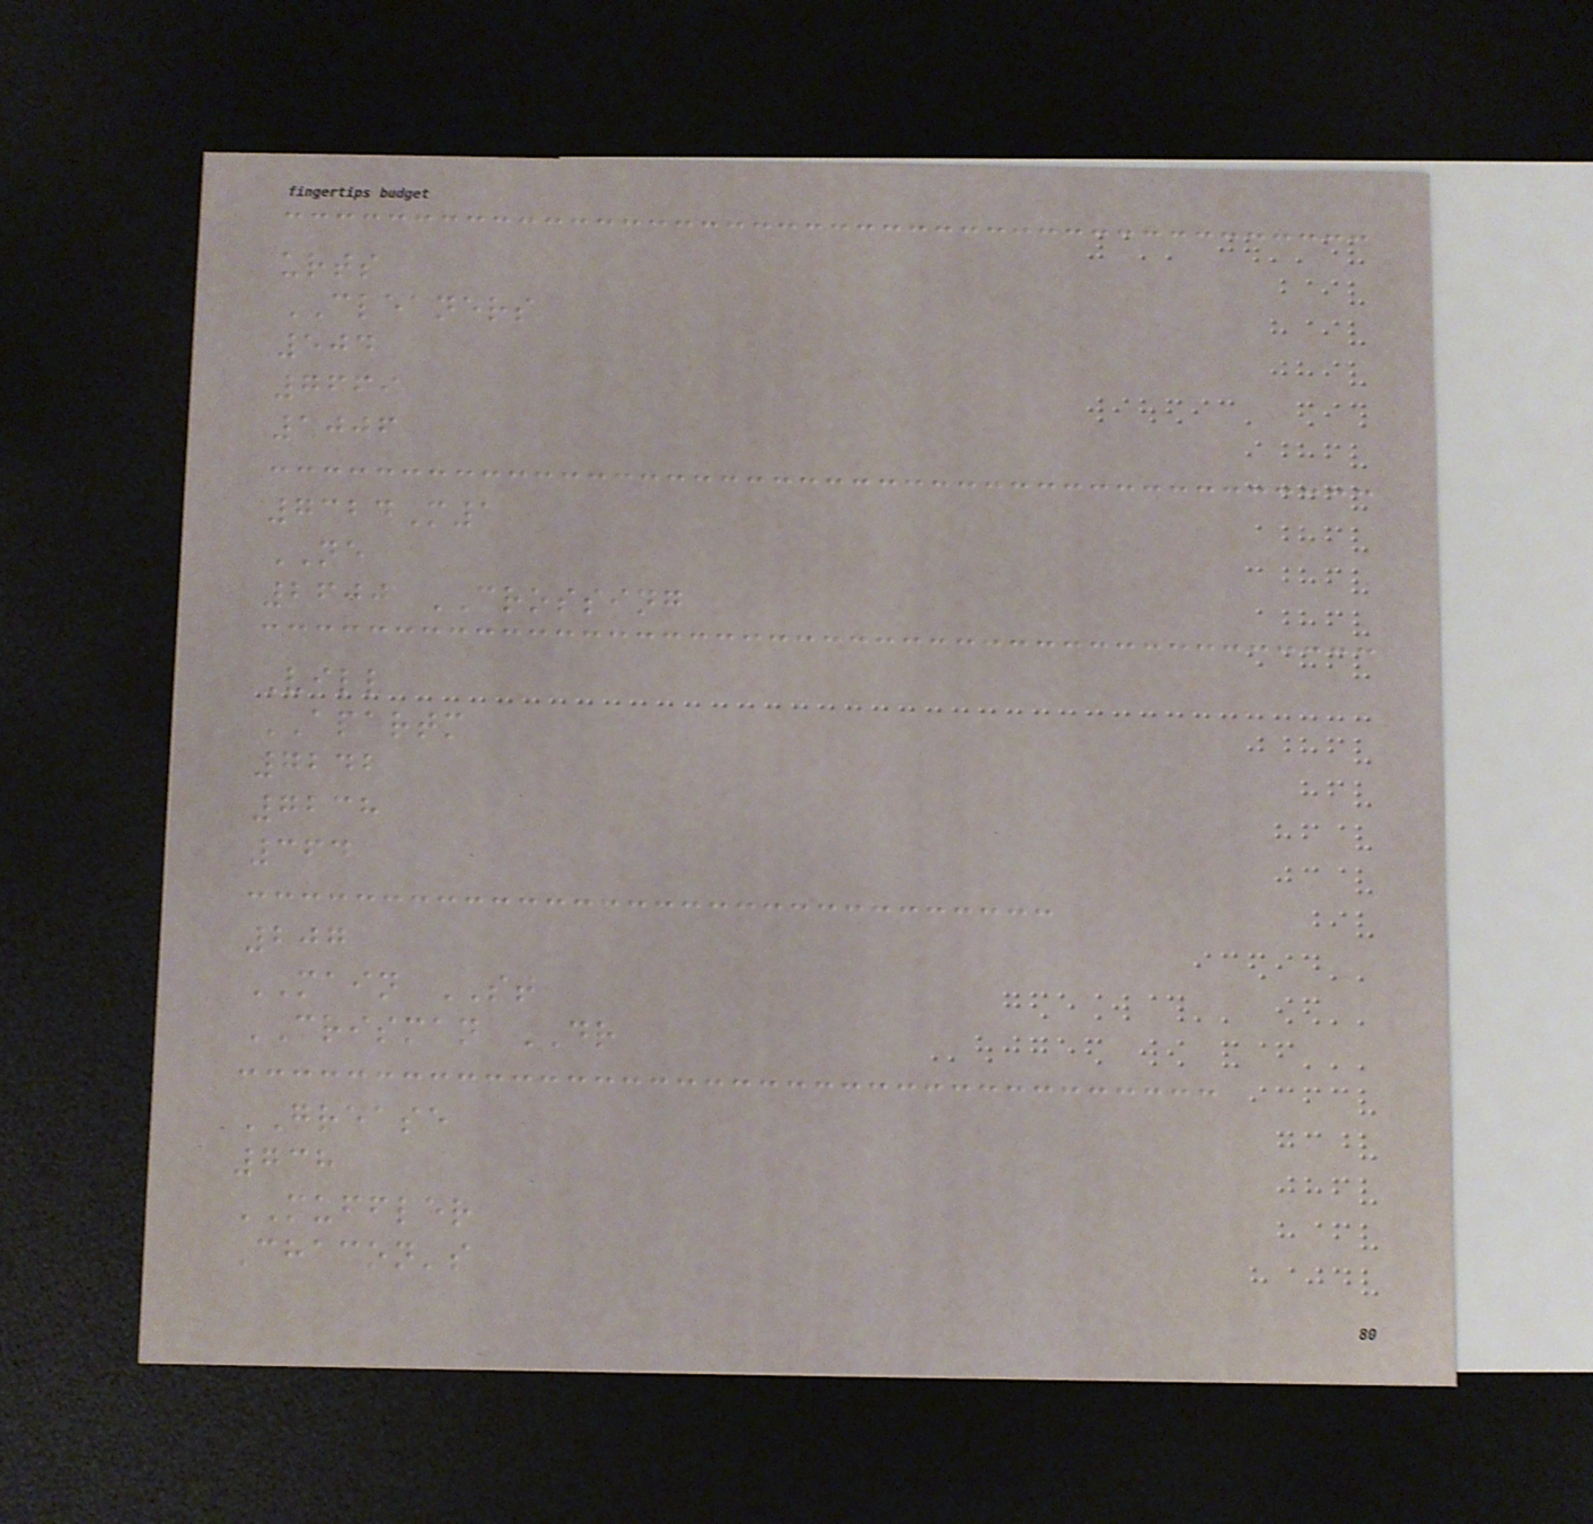urts
CLEANERS
504
7669
1006
7324M1
NE
2600 CROSSING
Vill
APARTM
7242
7238
364
207
MAIN ST
CRISMAN DR
GREASE
738
MUFFLER
Chacon's
